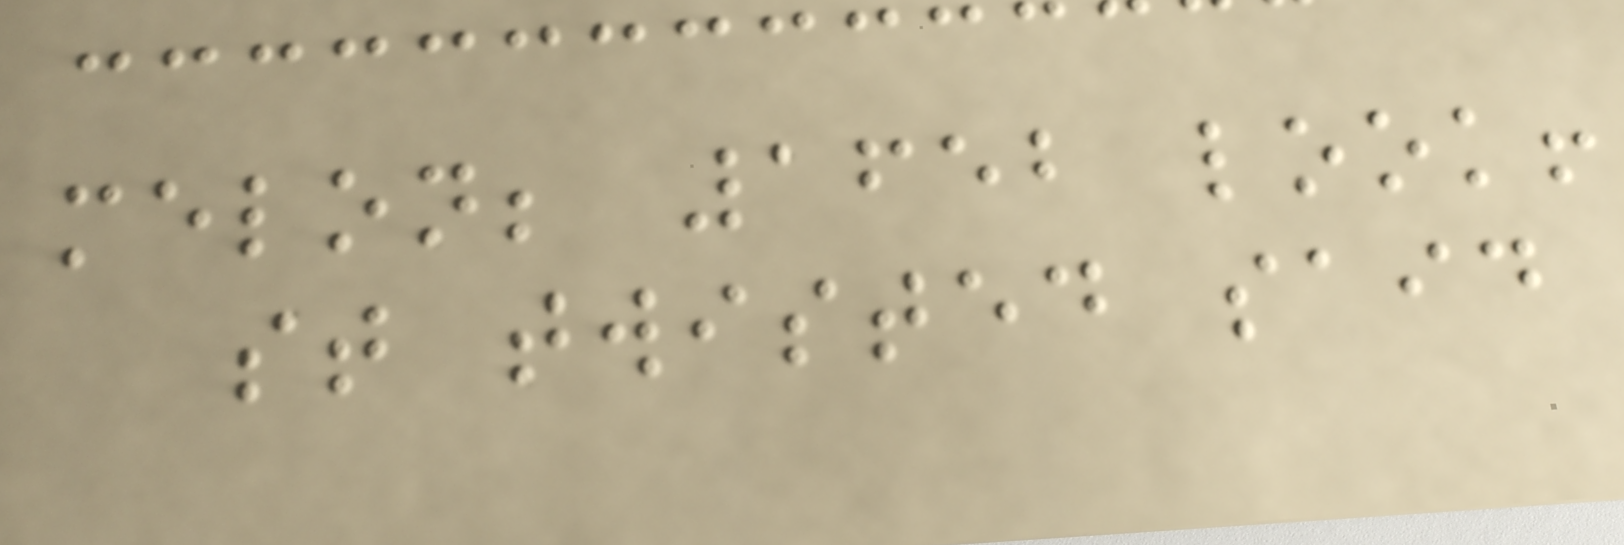melon; 1652 look!
st twisted said
